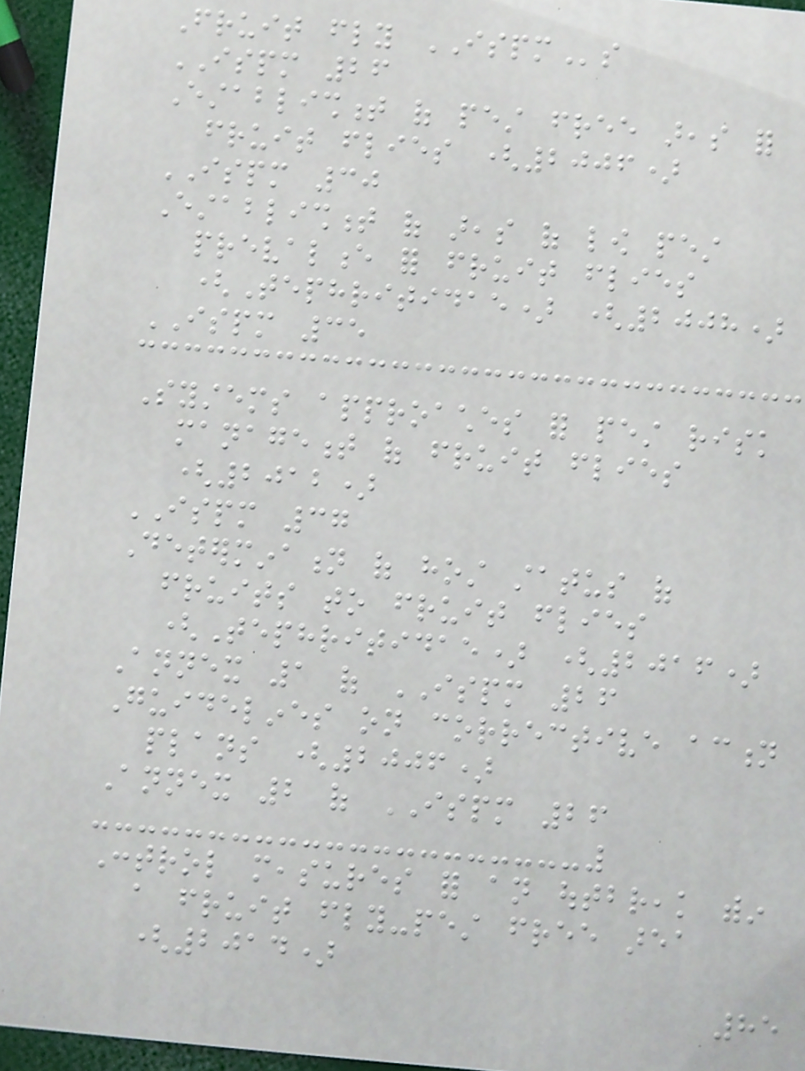Fruit fly ISPMs
ISPM 26
Establishment of pest free areas for
fruit flies (2006)
ISPM 30
Establishment of areas of low pest
prevalence for fruit flies
(Tephritidae) (2008)
ISPM 35
Systems approaches for pest risk
management of fruit flies
(2012)
ISPM 37
Determination of host status of
fruits to fruit flies
(Tephritidae) (2016)
Annex 1 of ISPM 26
Guidelines on corrective action
plans (2006)
Annex 2 of ISPM 26
Control measures for an outbreak within
a fruit fly-pest free area
(2014)
85
